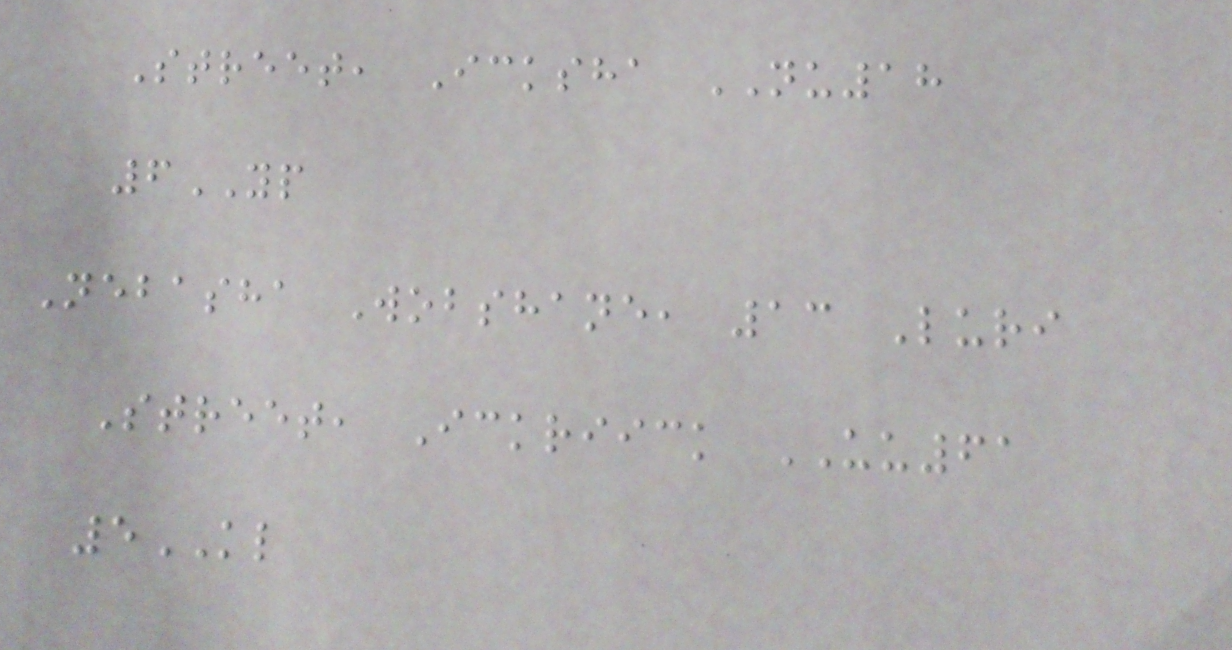Street, Icksha NU18
6YP
Nebasha Wobshane, 13 Luri
Street, Ickriick UU61
5KL
